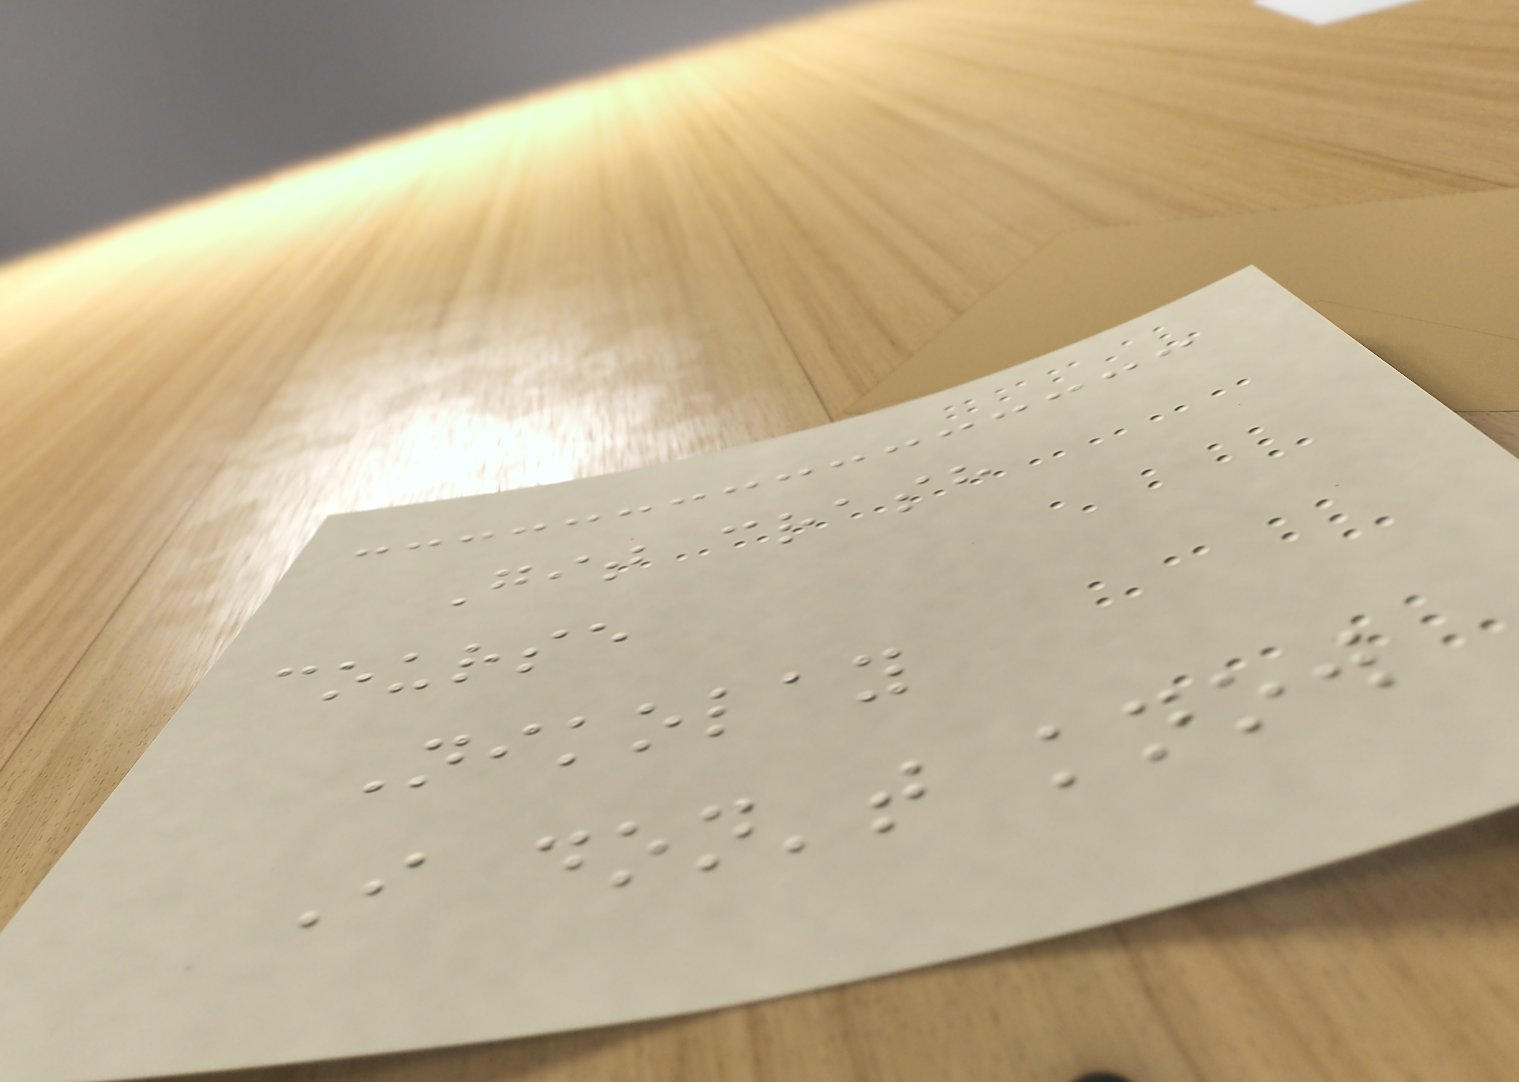Git crash
course
Nikolay
I don't know
